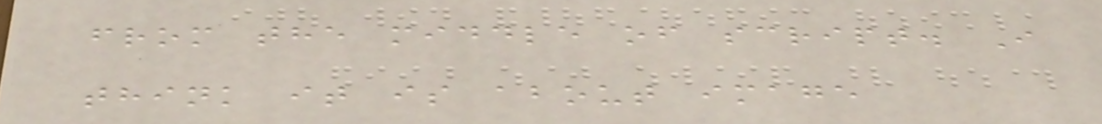from the middle of script. I
think it is about image
